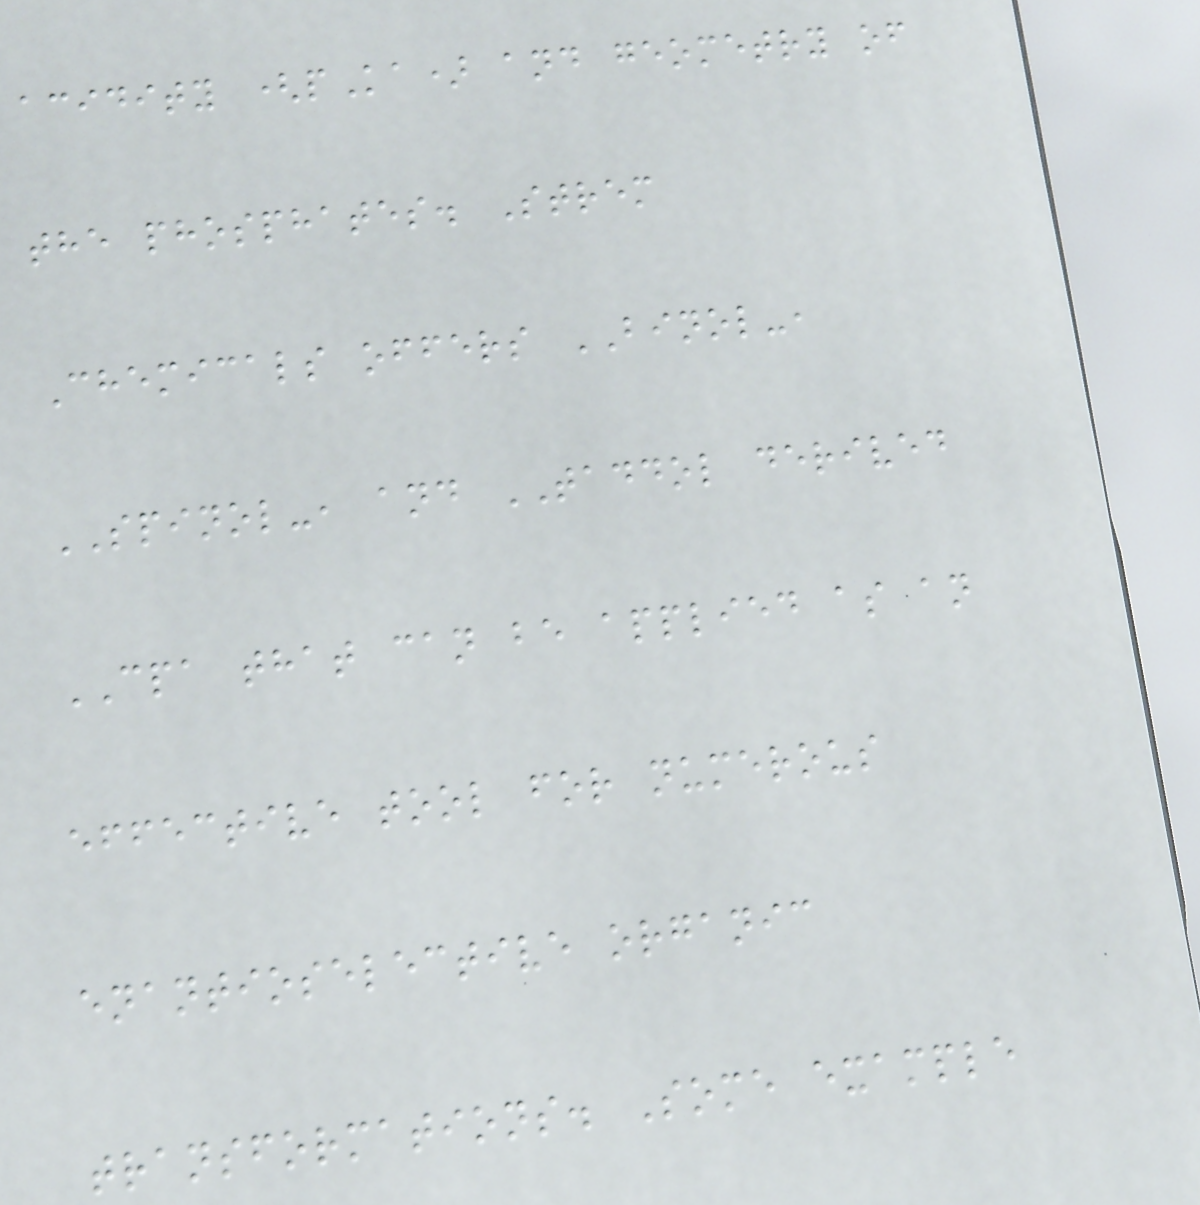acidity (pKa) and geometry of
the phosphates. Strem
Chemicals offers BINOL-,
SPINOL-, and TADDOL derived
CPA that can be applied as an
effective tool for numerous
enantioselective organic
transformations. Some example
